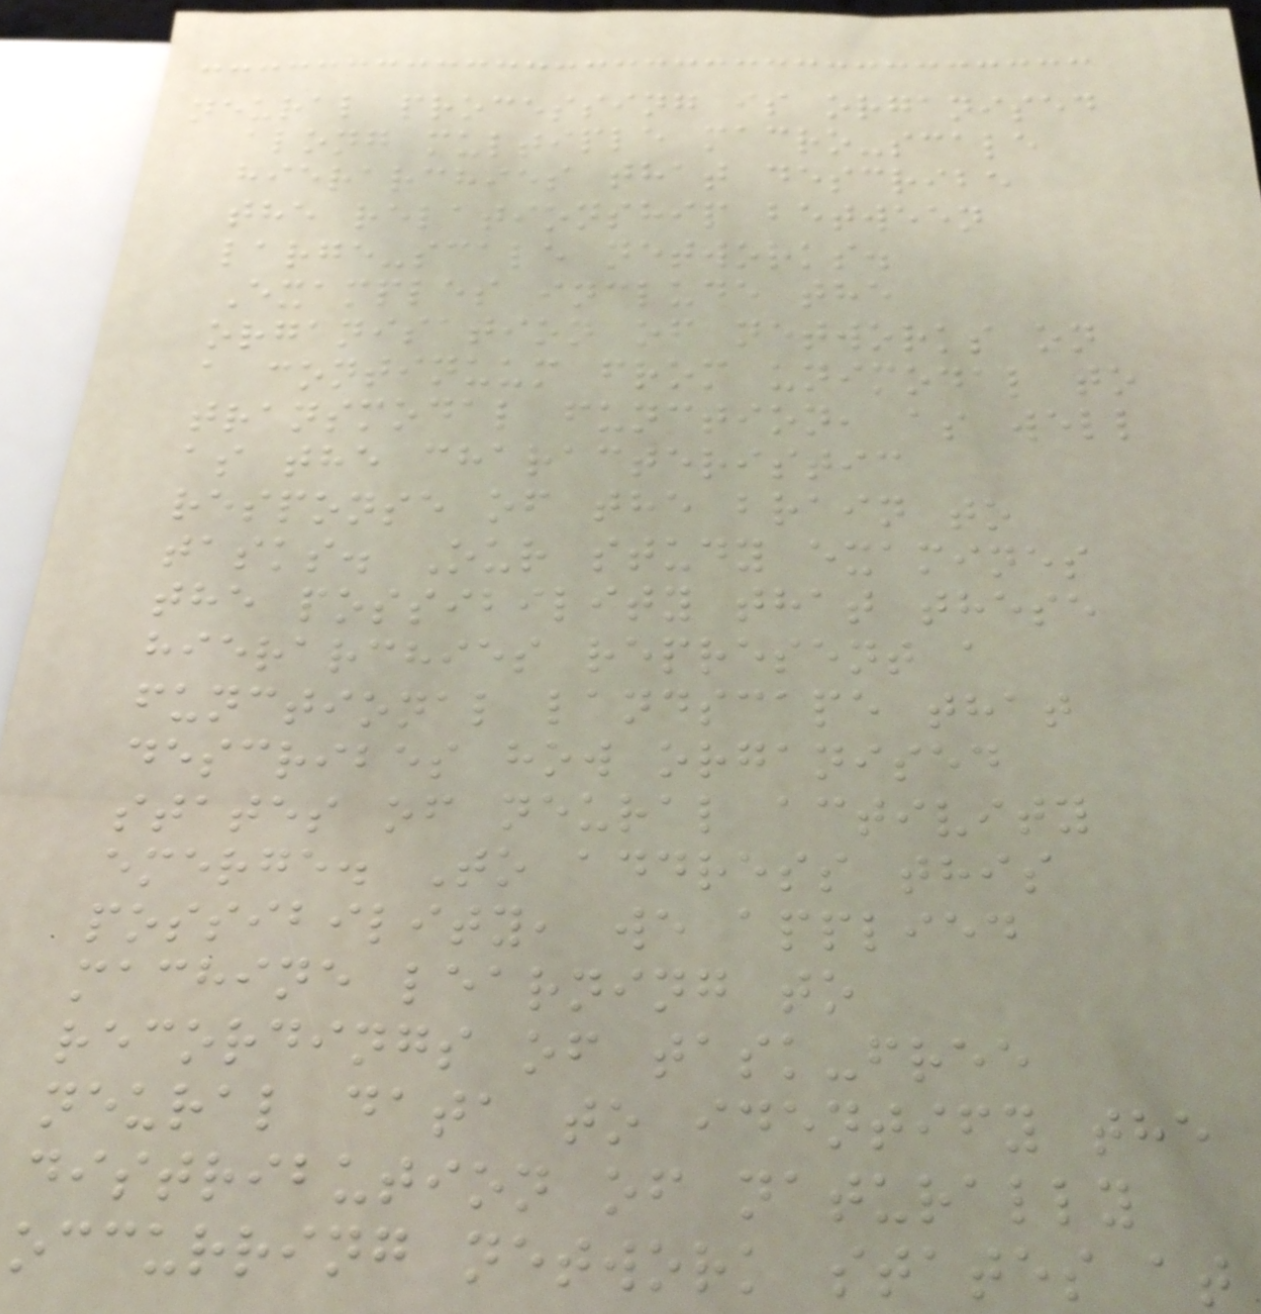neural processing is organised
along multiple macro-scale
hierarchies that describe
the relationship between
large-scale networks.
Examples include the
organisation of networks on
a continuum from unimodal to
transmodal function, as well
as the characteristic
response of the brain to
tasks. Our study examines
the possibility that these
hierarchies represent a
functional landscape that
describes how organised
states of neural activity
emerge. To address this
possibility, we applied
machine learning to
recordings of task-free
neural data to identify the
distribution of naturally
occurring network states at
